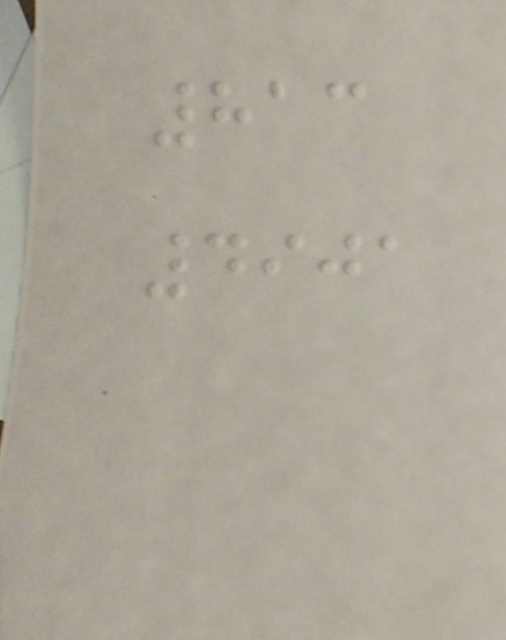813
4901
